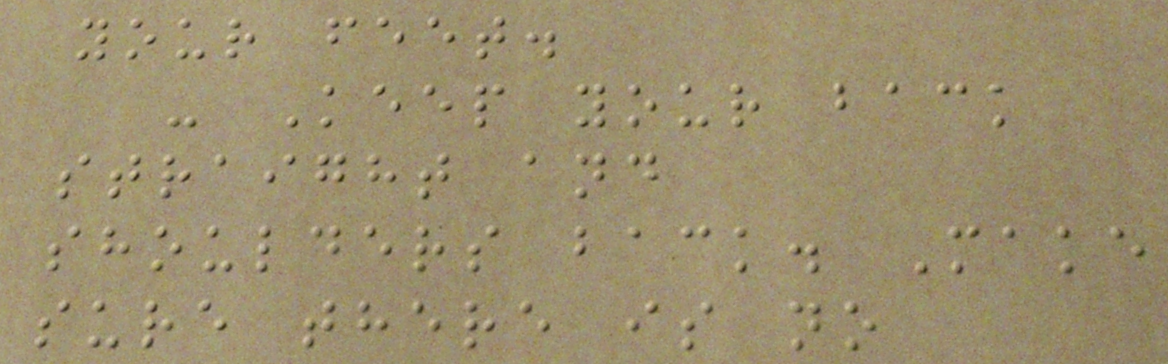your feet.
- Keep your back
straight and
shoulders back. Make
sure there is no
